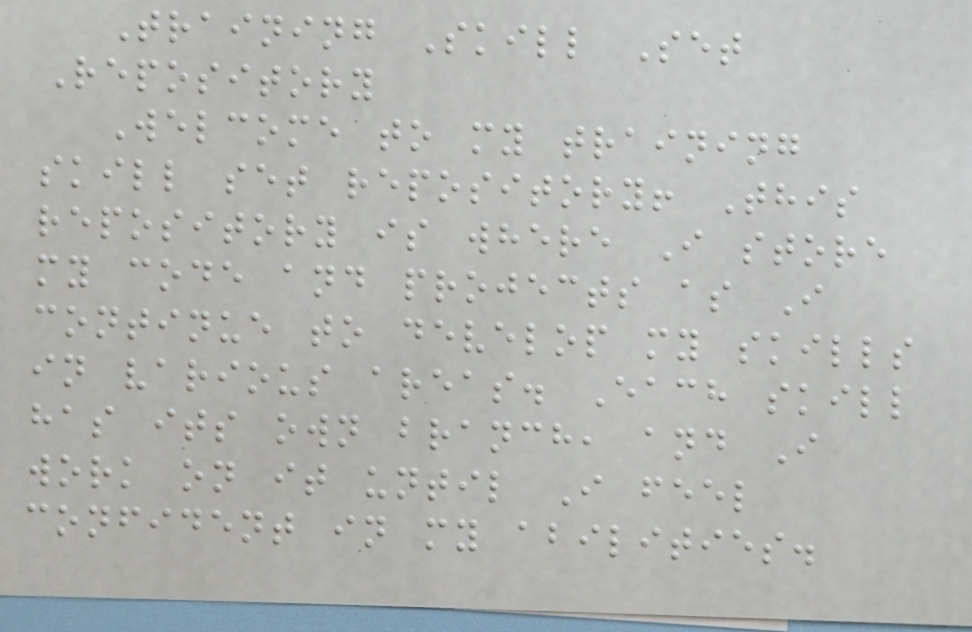Training Skill Set
Repository
Welcome to my training
skill set repository! This
repository is where I store
my code and projects as I
continue to develop my skills
in various areas. Each skill
has its own branch, and I
work on it until I feel
confident in my abilities.
